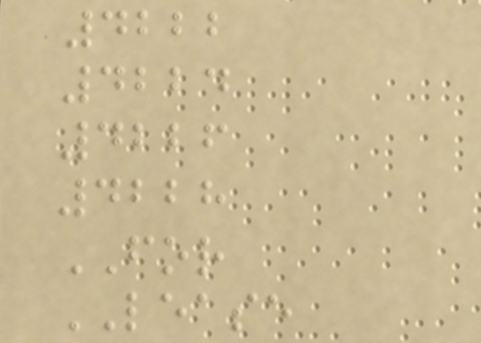4222
4224
4226
4228
FOR
LEASE
